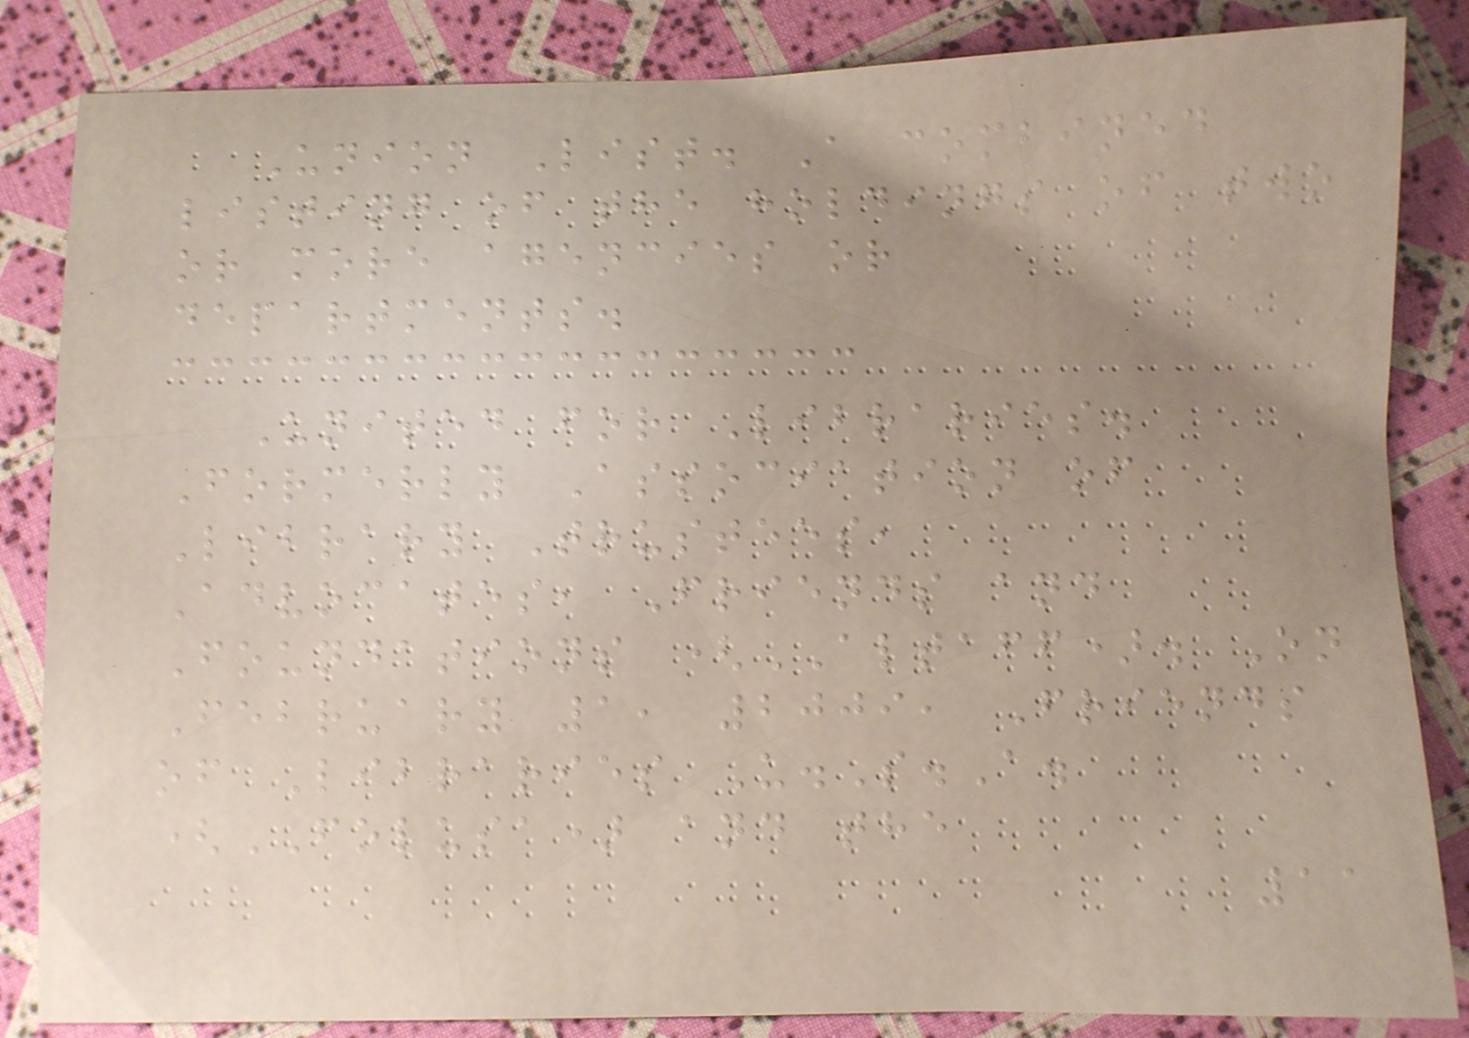Union List. A combined
listing of the holdings of two
or more agencies or
departments.
United for Libraries.
Formerly Association of
Library Trustees,
Advocates, Friends and
Foundations (ALTAFF). On
February 1, 2009, Friends
of Libraries U.S.A.
(FOLUSA) and the
11
